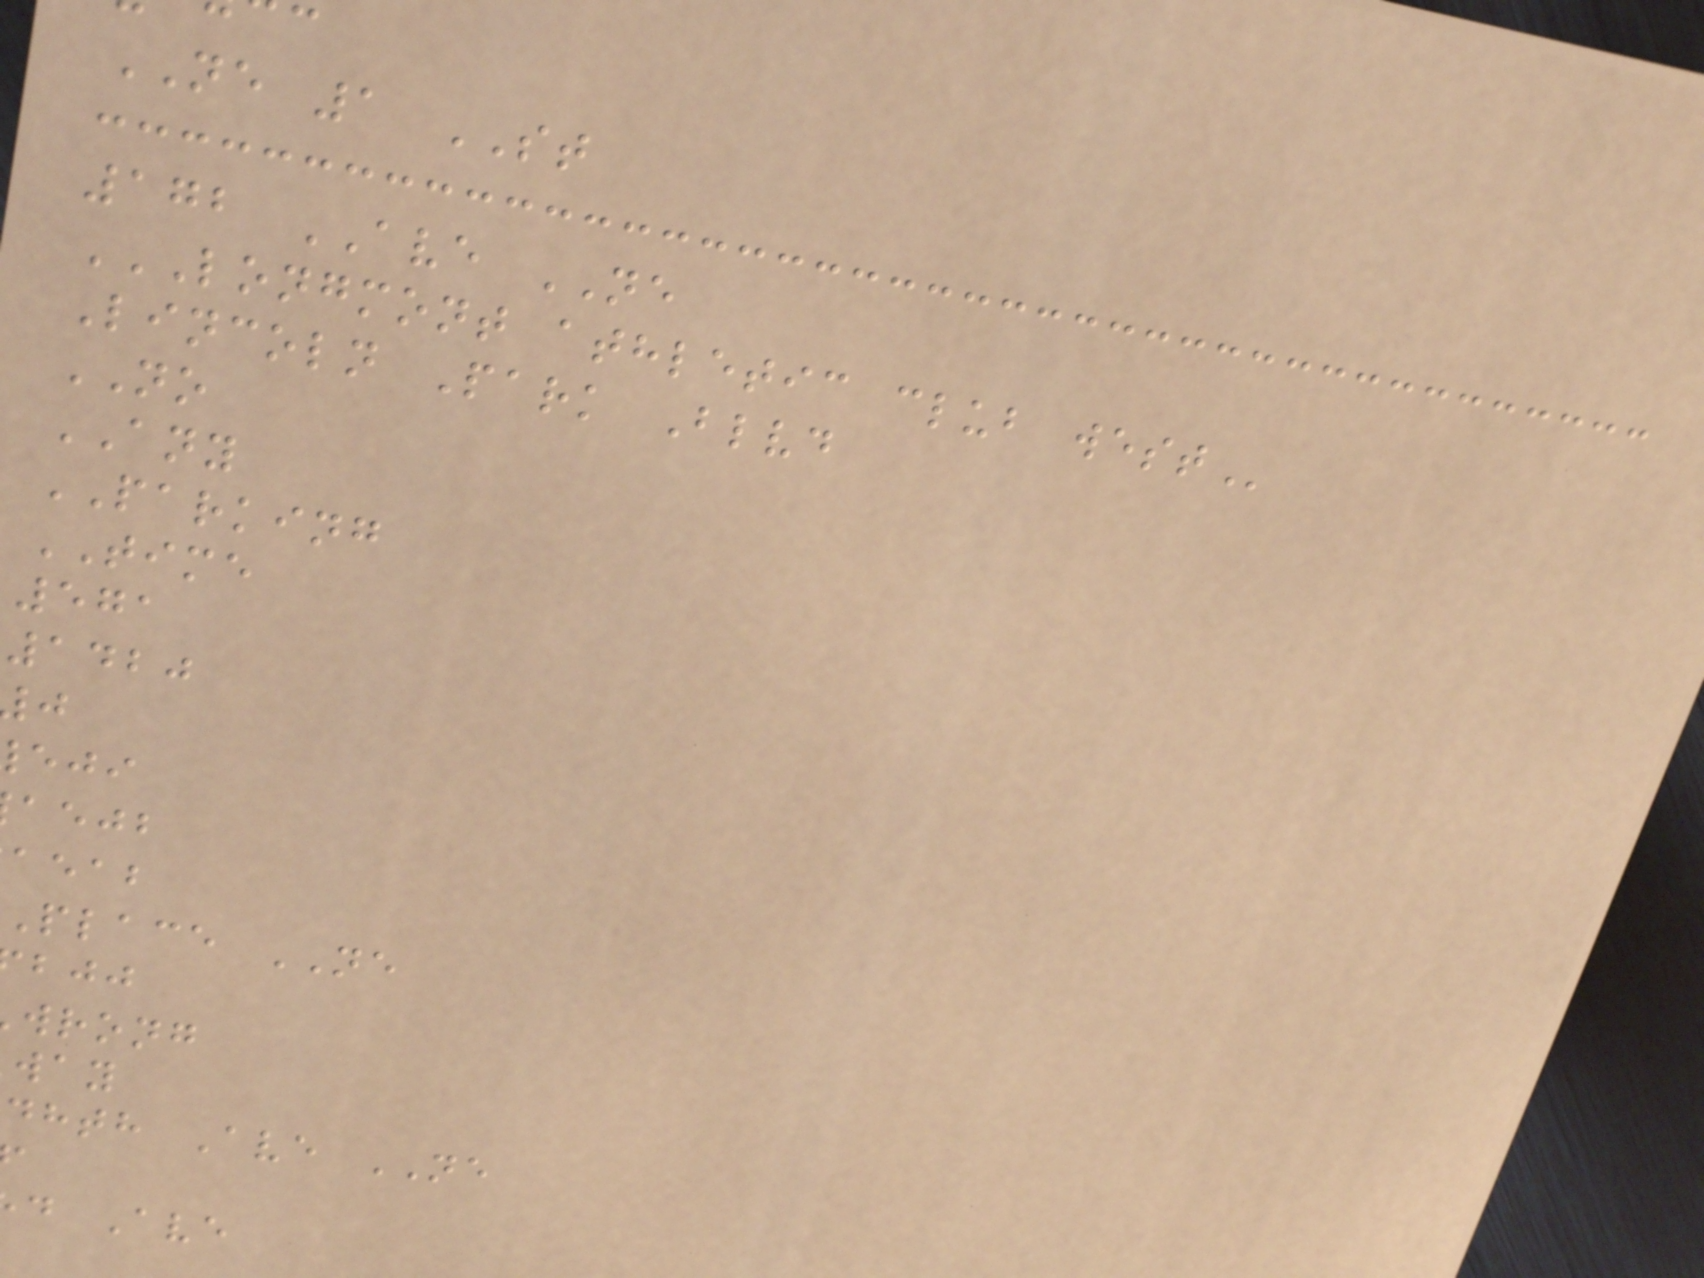NE 1 ST
172 AVE NE
LONGMONT ATHLETIC CLUB WEST
Lincoln Park Blvd
NO
ANY
PARKING
TIME
571
1420
aejb
aeab
place NE
wrong
dhth Ave NE
d Ave
